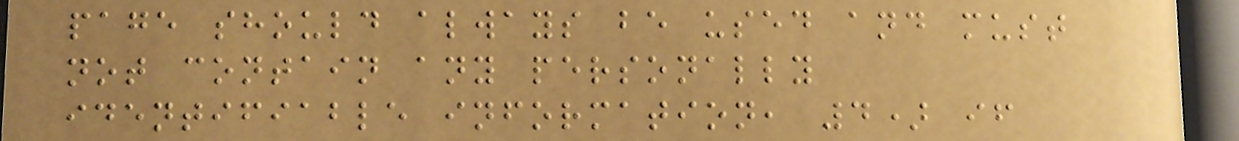page should always be used and must
not contain any personally
identifiable information, 4) if
